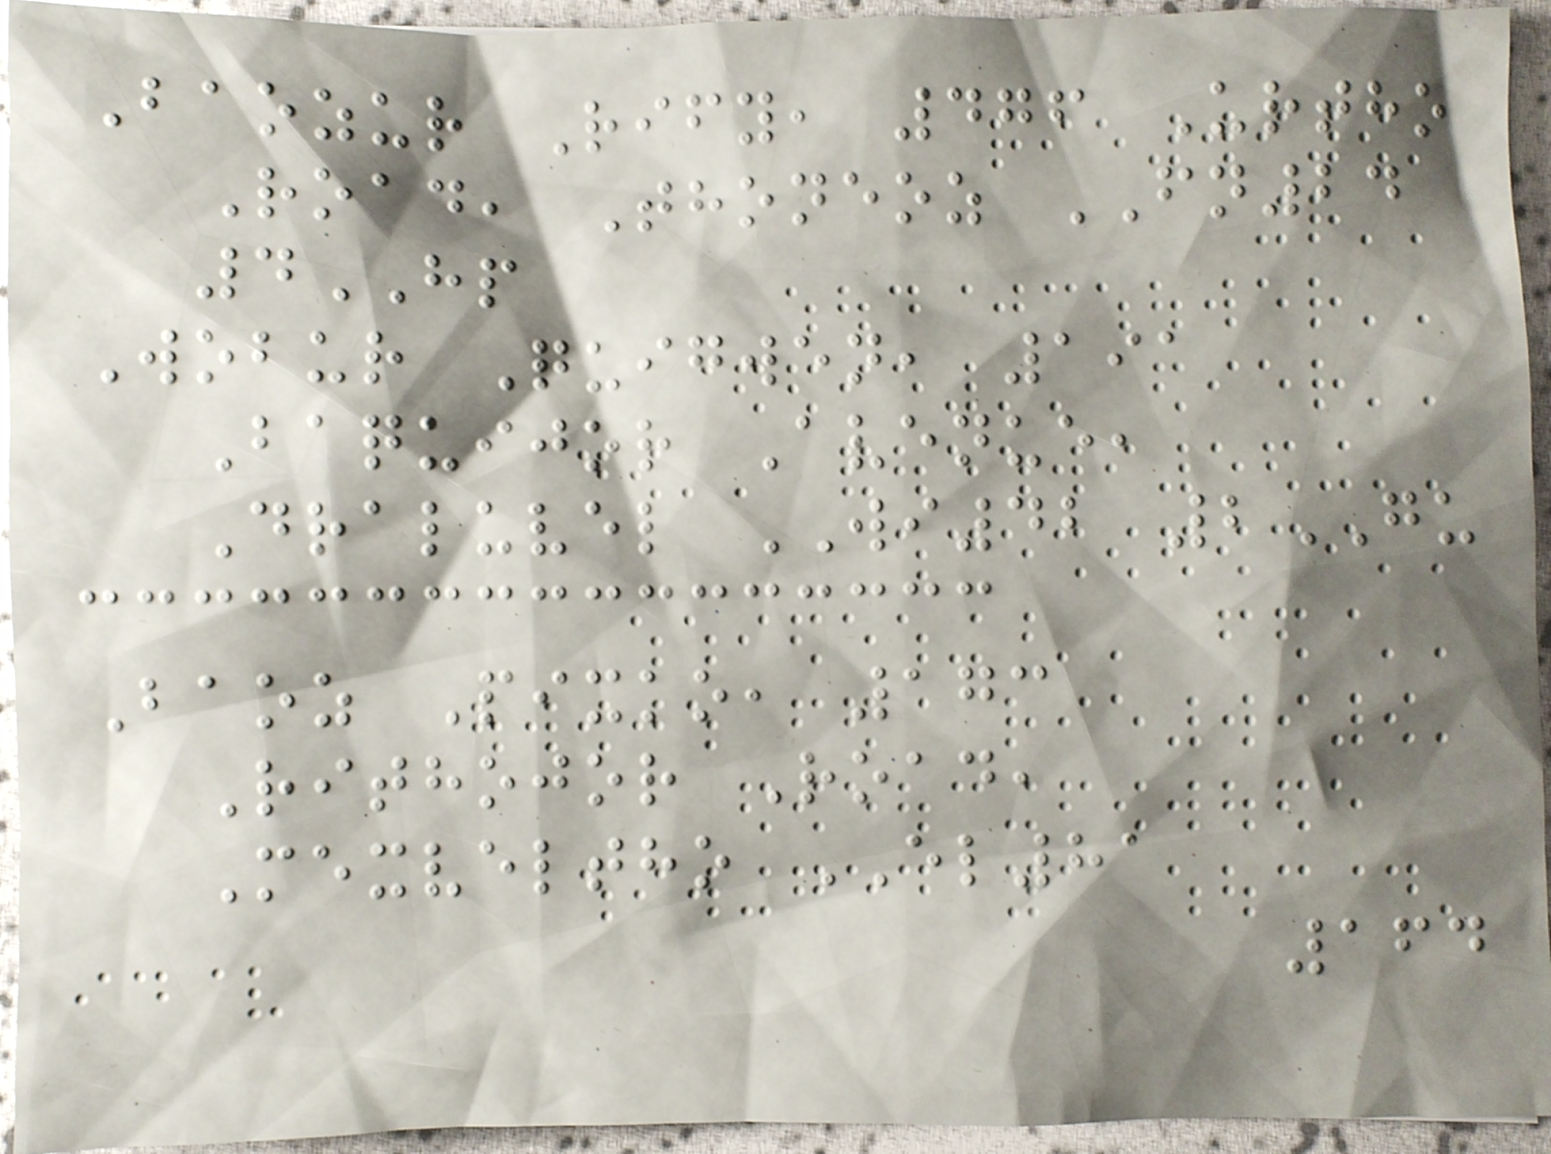Baozur Rify, 476 Urtho
Road, Thoneoz FN24
4HP
Wobur Quigwen, 191
Baquijor Avenue,
Draluvel WI42 2GU
Baoz Pixko, 173
Rithojor Road,
Mexveltho EL81
164
